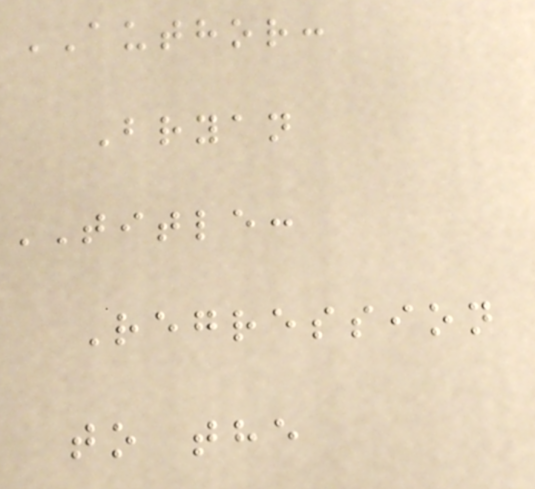AUTHOR:
Bryan
TITLE:
Regression
to the
